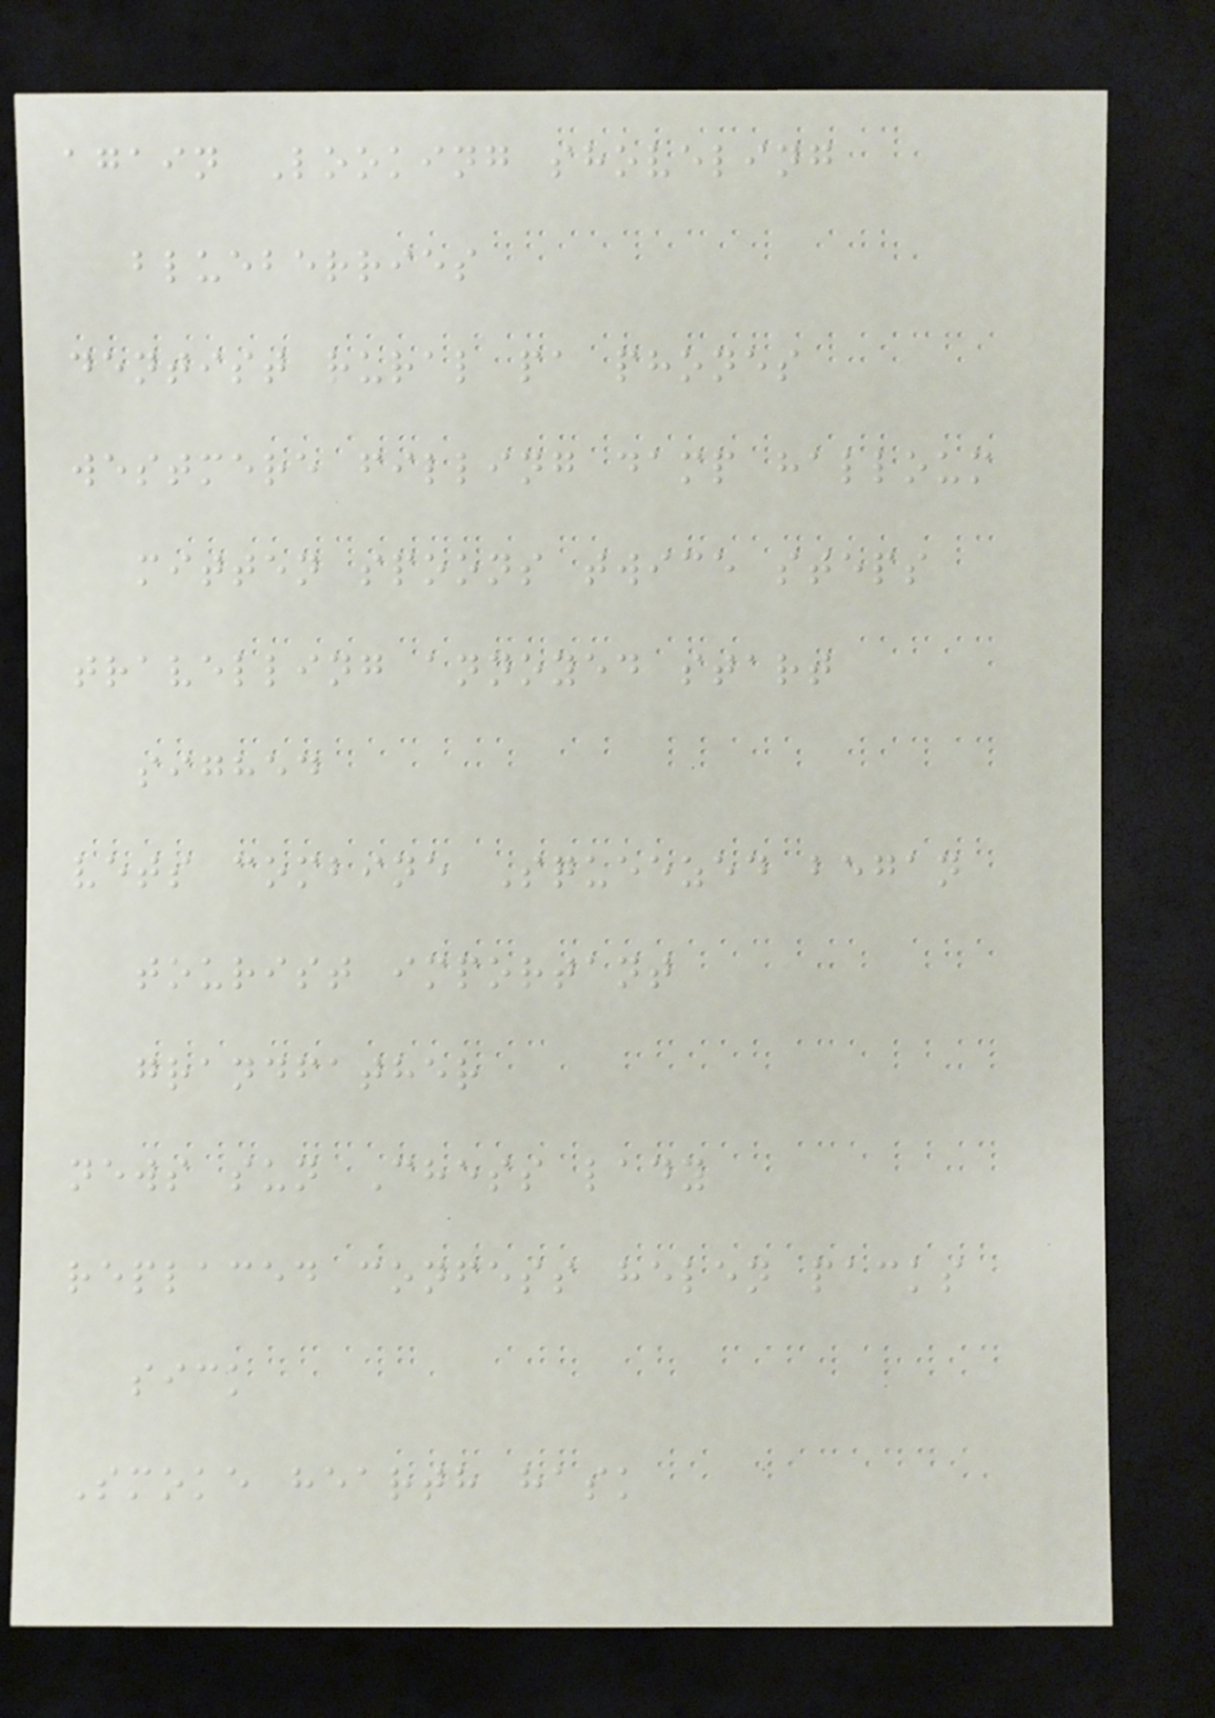again Looking shoveling
blueberries
dentist rural pa phones
westmere filling damp halloum
mitten spoons twice steps
travelling annoyed start
sighed
vets combine Squeezed began
tourist important
grandfather
news sun Chess lady
replaced confess helen packs
sick
Smoke hearth hask
